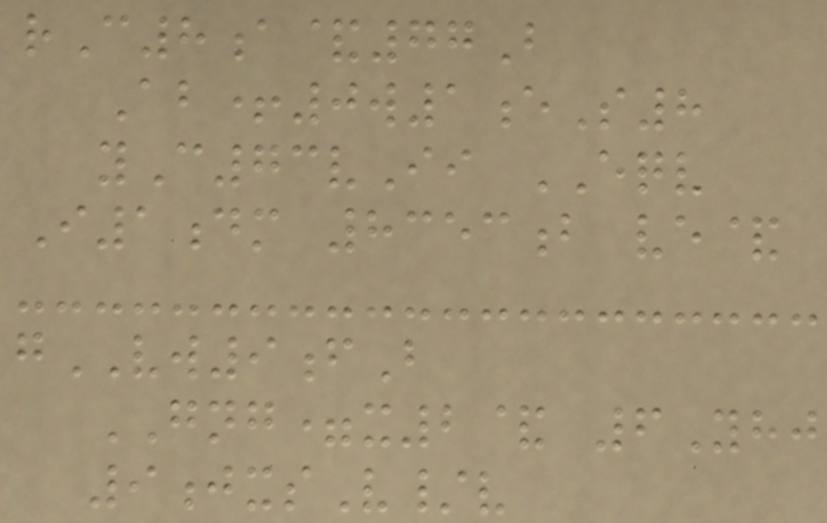rC8a&77B
Ab+0w1eS8
yC73vIi EQV
I1dm 8353b ve&
gVW9fB
GNG=x2& 6Yhj
9jxsV/v
